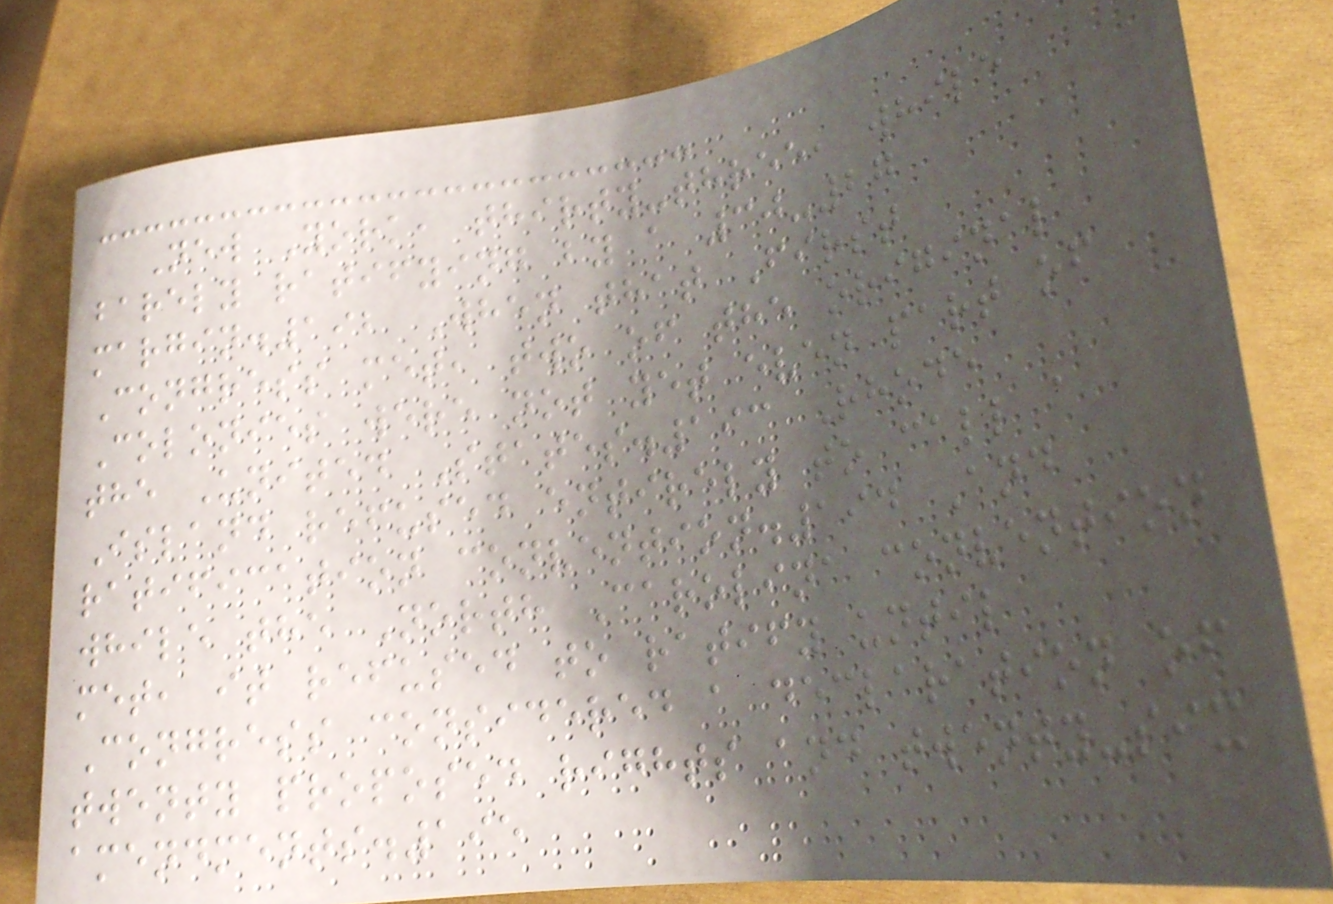New York, thirty-three, while
barely ratifying by a 30-27
margin.192 When that First
Congress met, two of the original
Colonies were not yet even part of
the United States.193 Rhode
Island refused entirely to call a
ratification convention.194 And
while the North Carolina convention
met, it refused to ratify until
Congress considered a declaration of
twenty proposed rights and twenty-six
amendments.195
